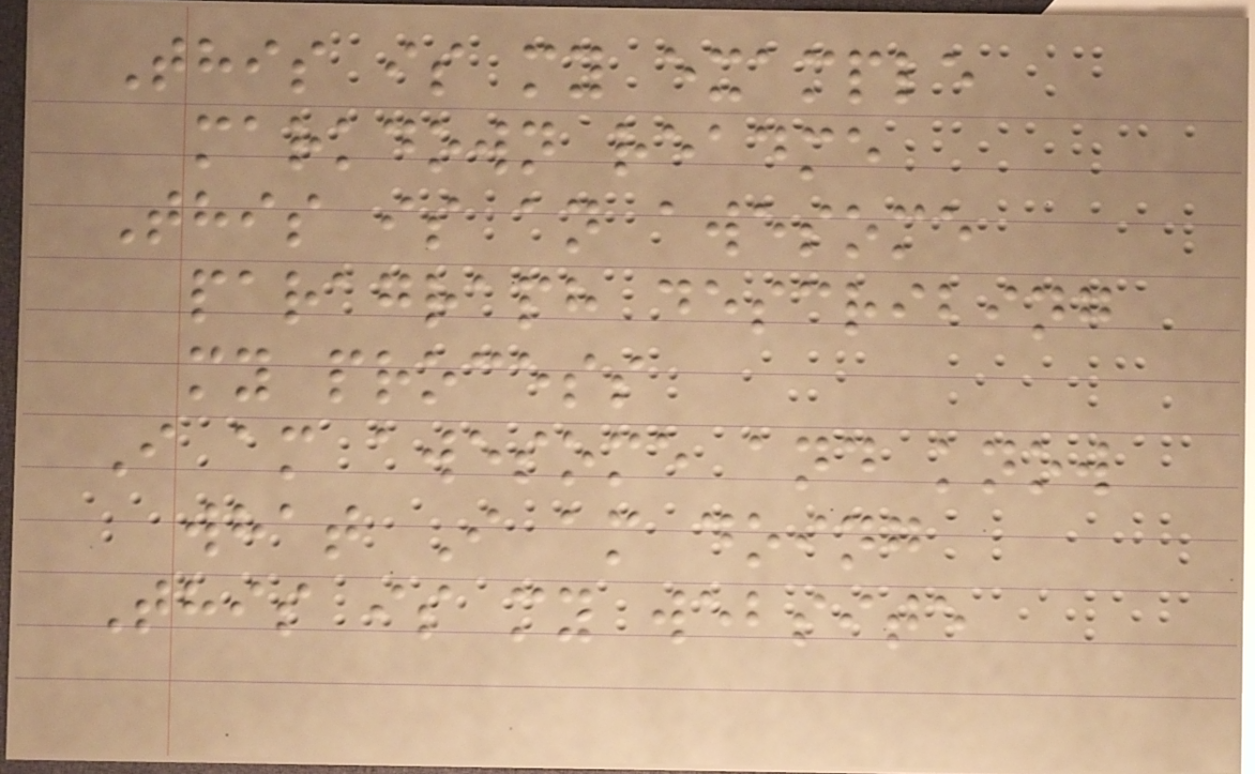This is my example
markdown readme
This is an awesome
paragraph describing
my process
I am awesome and know
what I am doing
This is my website
